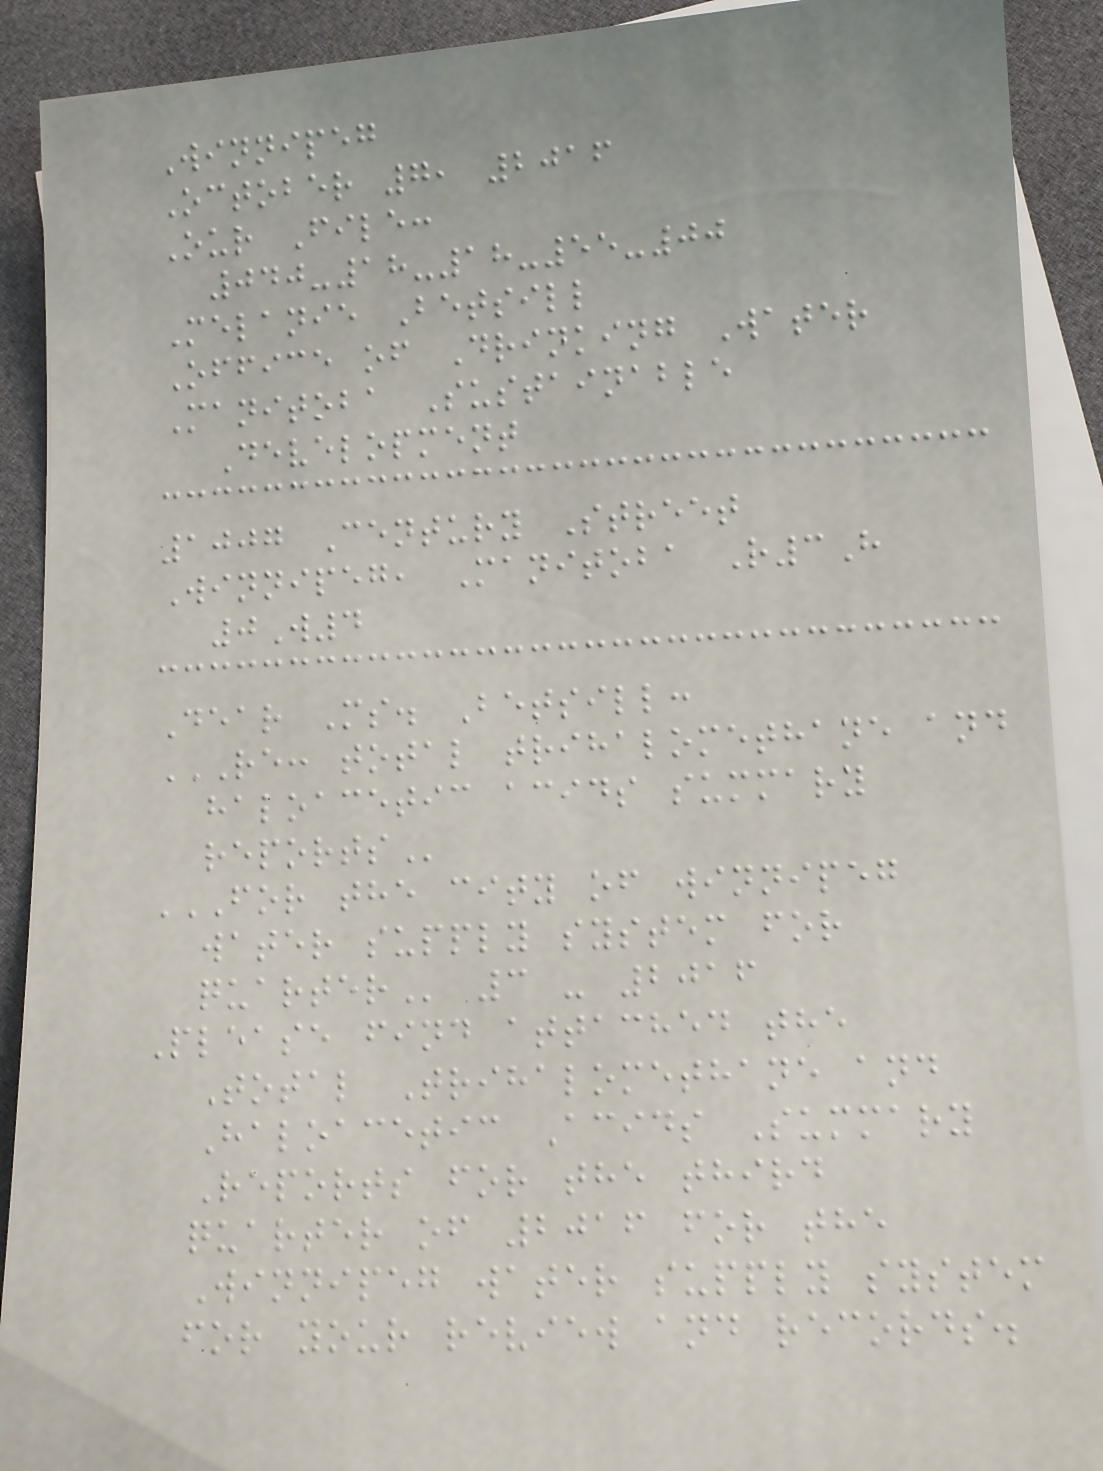Winnipeg
October 7, 2016
Our File:
040-18-18-55-00
Melanie Betsill
Office of Drinking Water
Manitoba Sustainable
Development
1007 Century Street
Winnipeg, Manitoba R3H
0W4
Dear Ms. Betsill:
RE: TOTAL TRIHALOMETHANE AND
HALOACETIC ACIDS SUMMARY
REPORTS
FOR THE CITY OF WINNIPEG
WATER SUPPLY SYSTEM FOR
QUARTER 3 - 2016
Please find attached the
Total Trihalomethane and
Haloacetic Acids Summary
Reports for the third
quarter of 2016 for the
Winnipeg water supply system
for your review and records.
